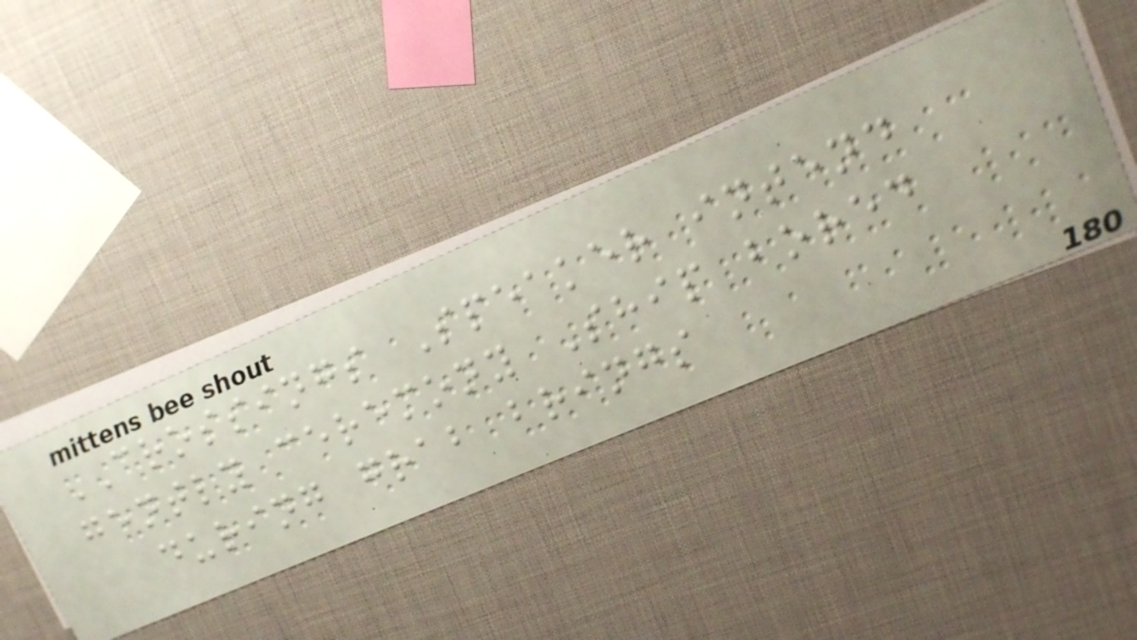CROSSINGS Speaker intend
gently ceremony Ship bored
during grab brings
